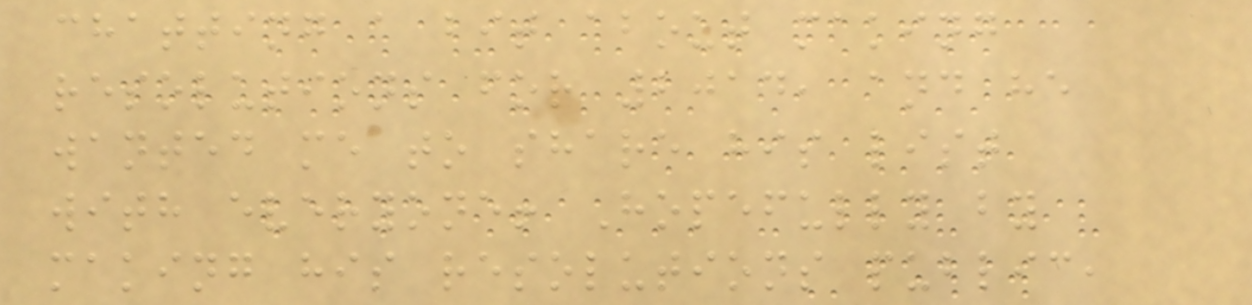chatting a bit about making
resolutions for 2014, and he
wanted me to share his list
with everyone! Hopefully by
making his resolutions public,
